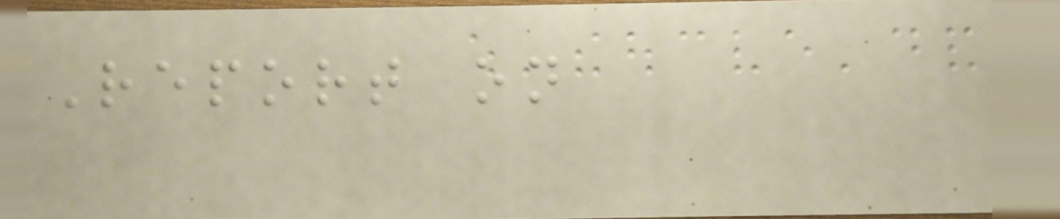Report on
